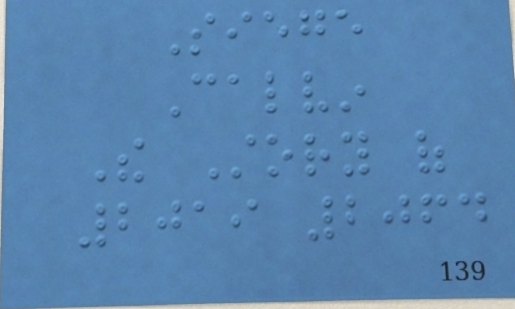Siege
Calvin
The Story of
2019 2064
